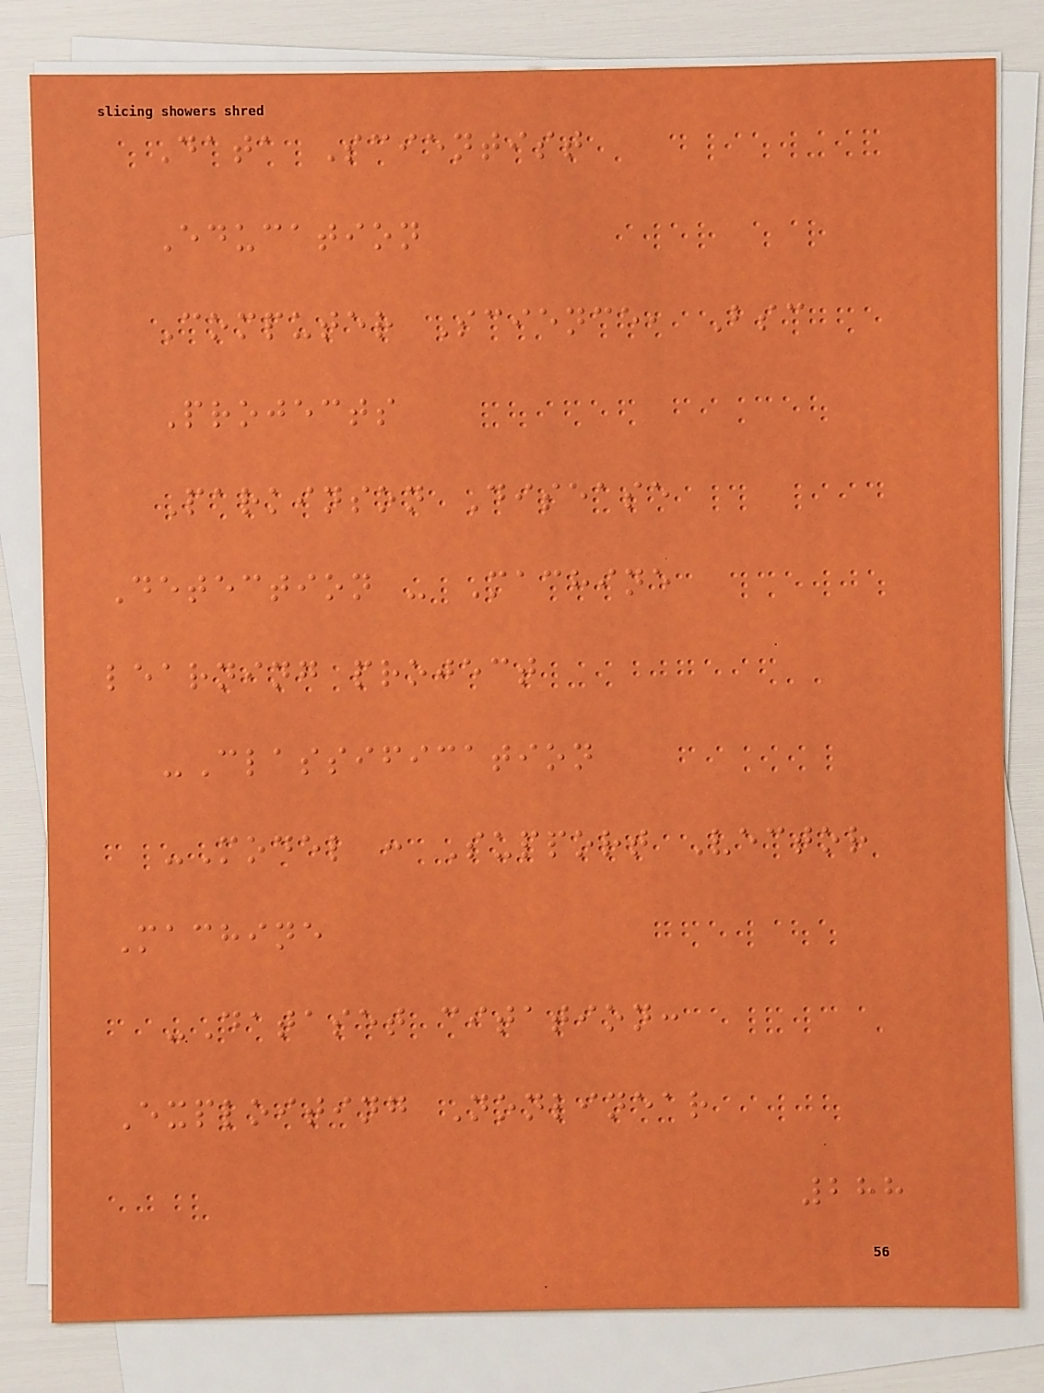Data Scientist
Education
Computer Science, Bsc
Projects
Parkinson Disease
Detection - Machine
learning project
-Classification
-Model : Support Vector
Machine
-Dataset citation:
Exploiting Nonlinear
288
